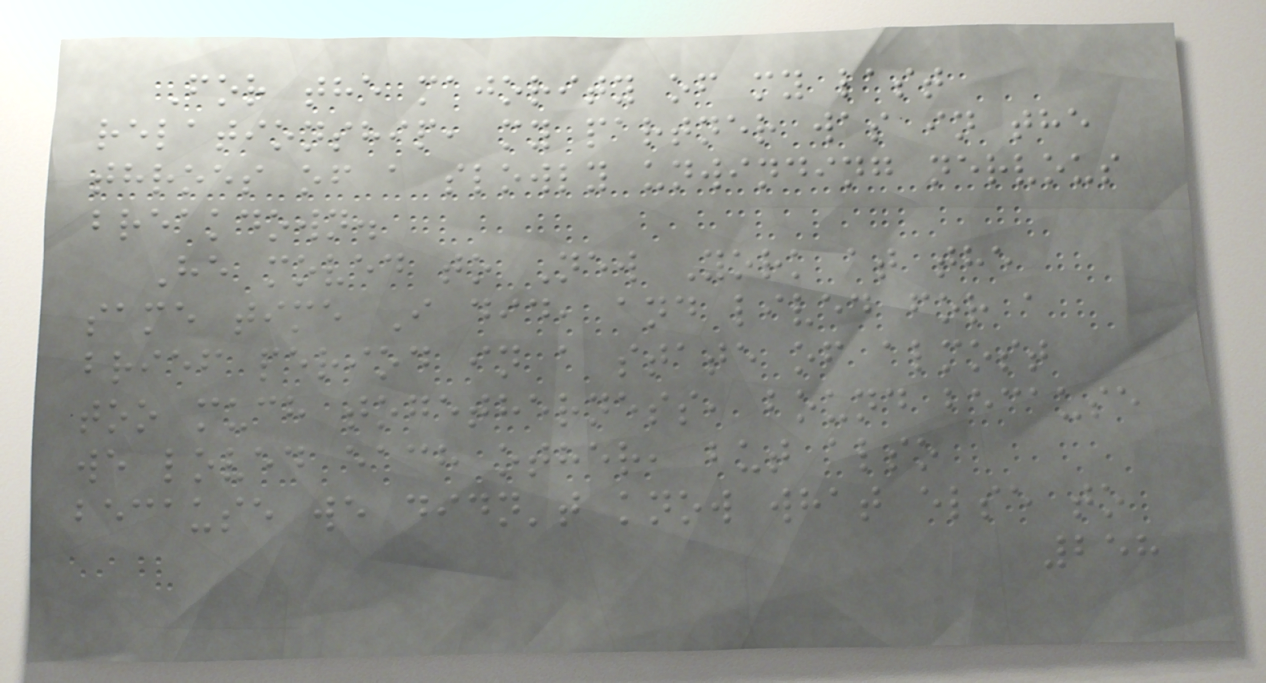For the majority of my last
relationship, my partner was in the
throes of a slowly unwinding nervous
breakdown.
He moved to New York at the
same time I did, and lived for a
brief period in a state of almost
too much togetherness, bound because
we loved each other, but also
because we didn't know what else to
258
